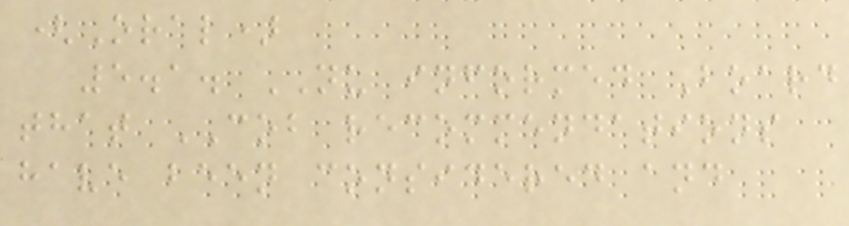(Oral)
5.1. NU informed Board
that COB recommendations
have been considered and
